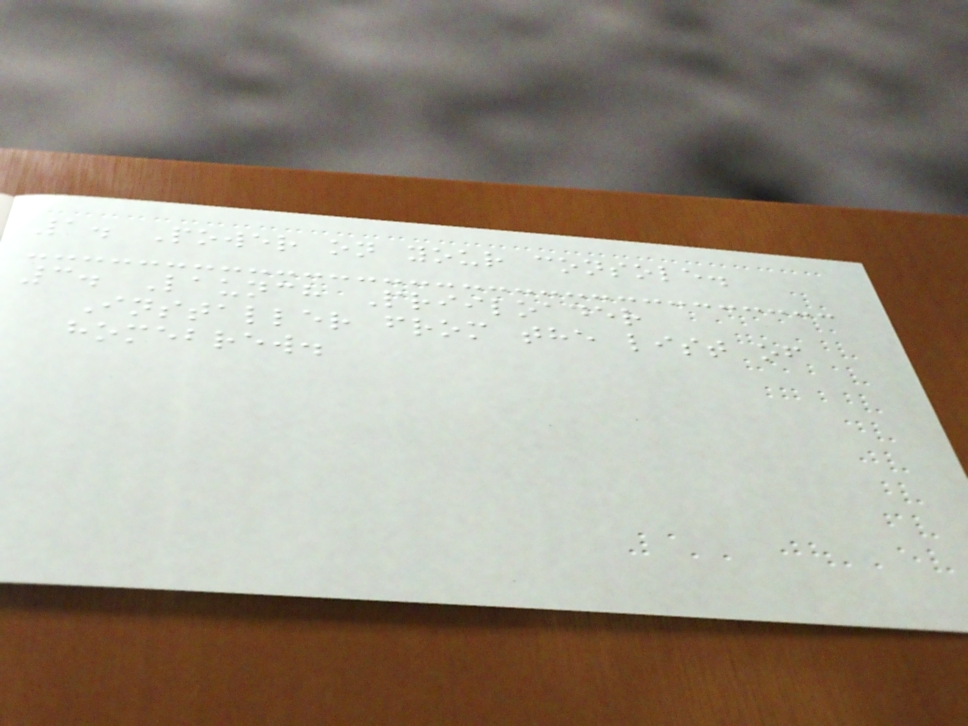1. Power on your console.
3. Launch Priiloader
Installer from the list of
homebrew.
